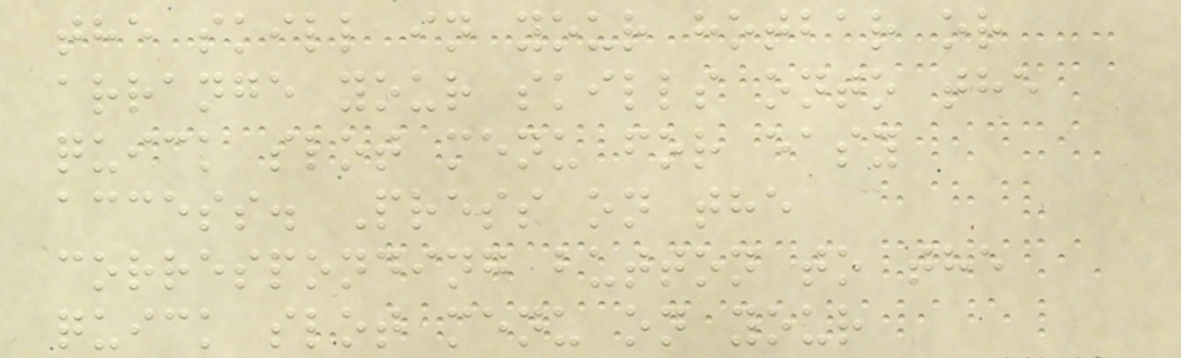the skill in your hotbar or
arrange your skills onto the
quick slot menu for easy
access. Press on the
corresponding button to the
quick slot menu on your
